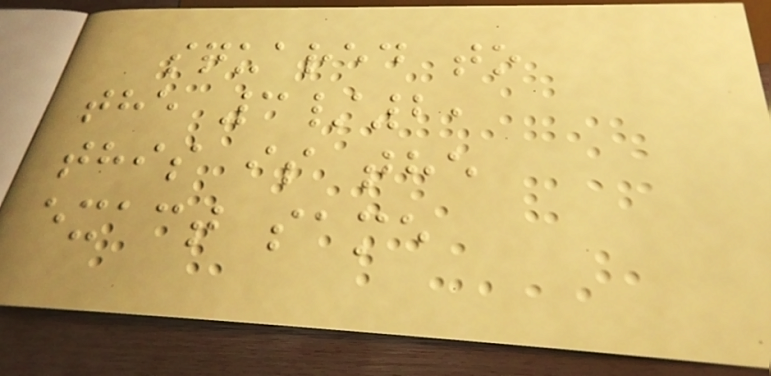squared to
the 3/2,
this is the
exact same
